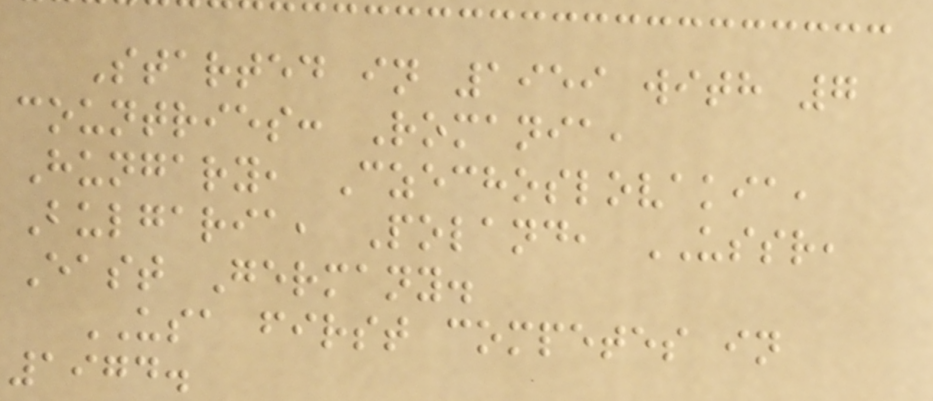Started in 1959 with 7
countries: Romania,
Hungary, Czechoslovakia,
Bulgaria, Poland, USSR,
East Germany.
USA first competes in
1974.
